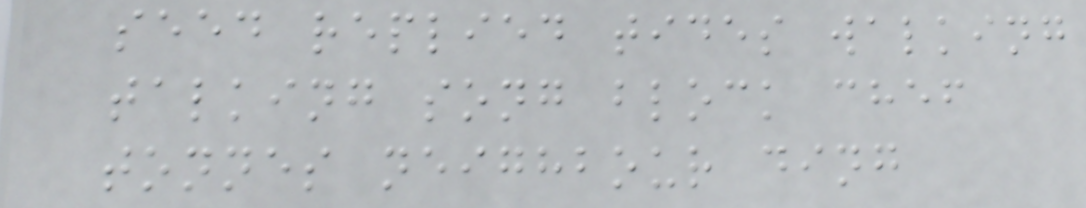seed replied tides walking
talking song block chef
tonnes neighbour ding
